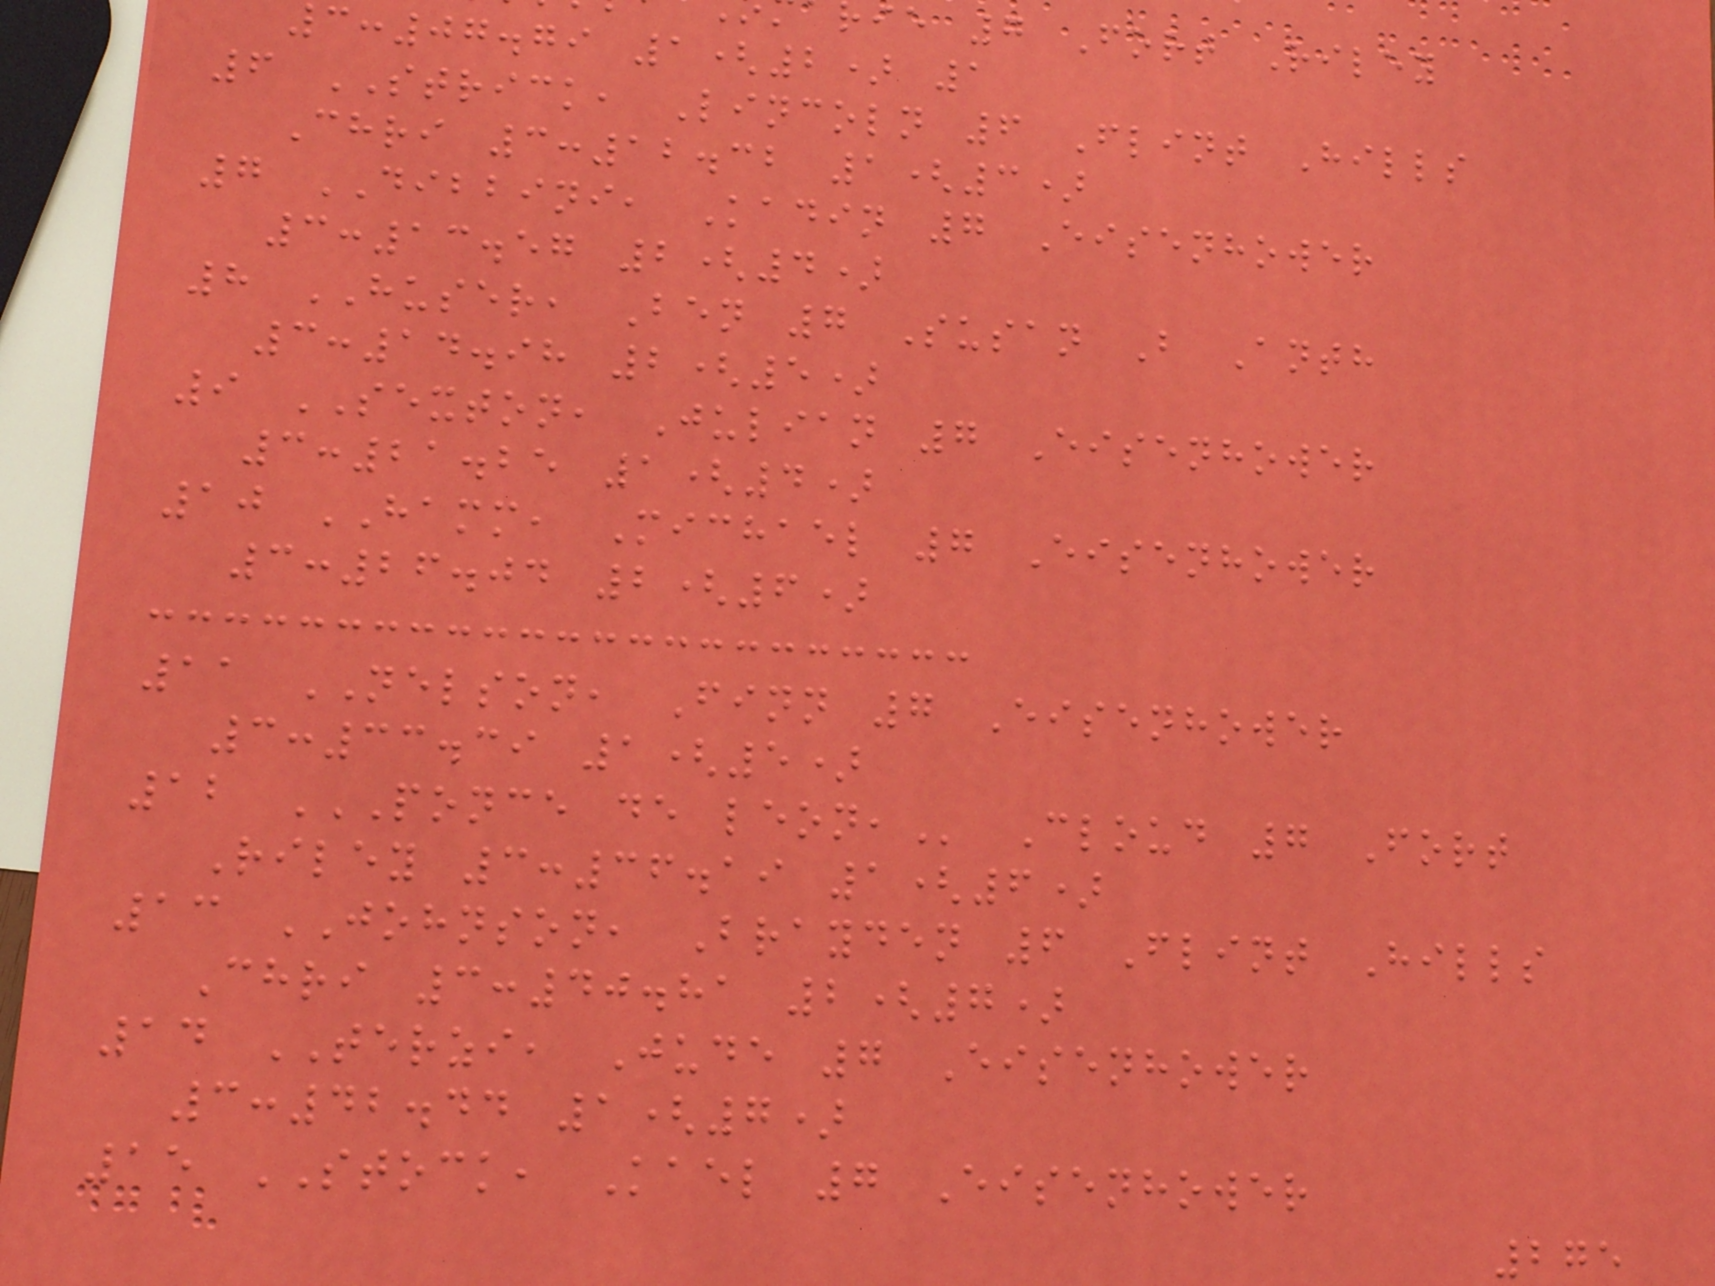ie 7 Fort Riley
3:07.79 1(2) 1
6 STRICK, Lincoln 6 Flint Hills
Chri 3:12.32 1(3)
7 DIBBINI, Kadin 7 Eisenhower
3:13.57 2(4)
8 HUSER, Ben 7 Susan B Anth
3:14.98 2(5)
9 SEXTON, Julian 7 Eisenhower
3:21.25 1(4)
10 HAMM, Michael 7 Eisenhower
3:26.04 2(6)
11 NELSON, Finn 7 Eisenhower
3:33.39 1(5)
12 PONCE DE LEON, Cloud 7 Fort
Riley 3:36.19 1(6)
13 JOHNSON, Brayden 6 Flint Hills
Chri 3:40.81 2(7)
14 TERZI, Jude 7 Eisenhower
3:42.44 1(7)
15 STOCK, Kael 7 Eisenhower
275
